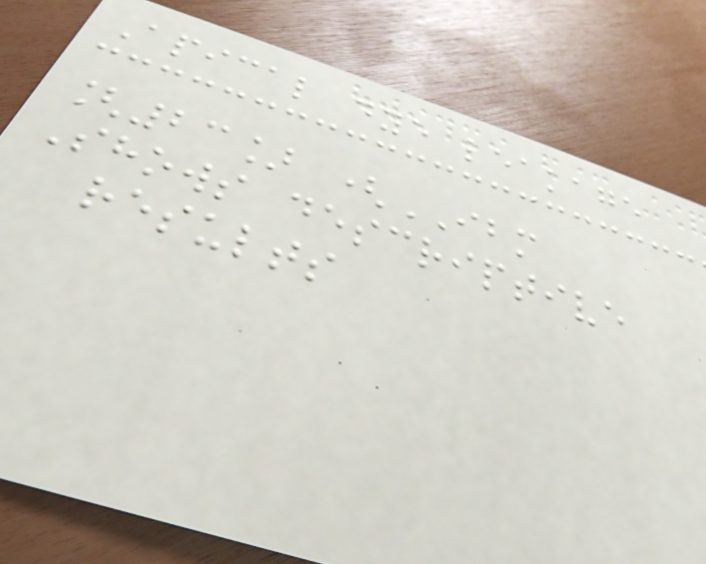Apical dye leakage
[23] (IBM
Shows descriptive
results
